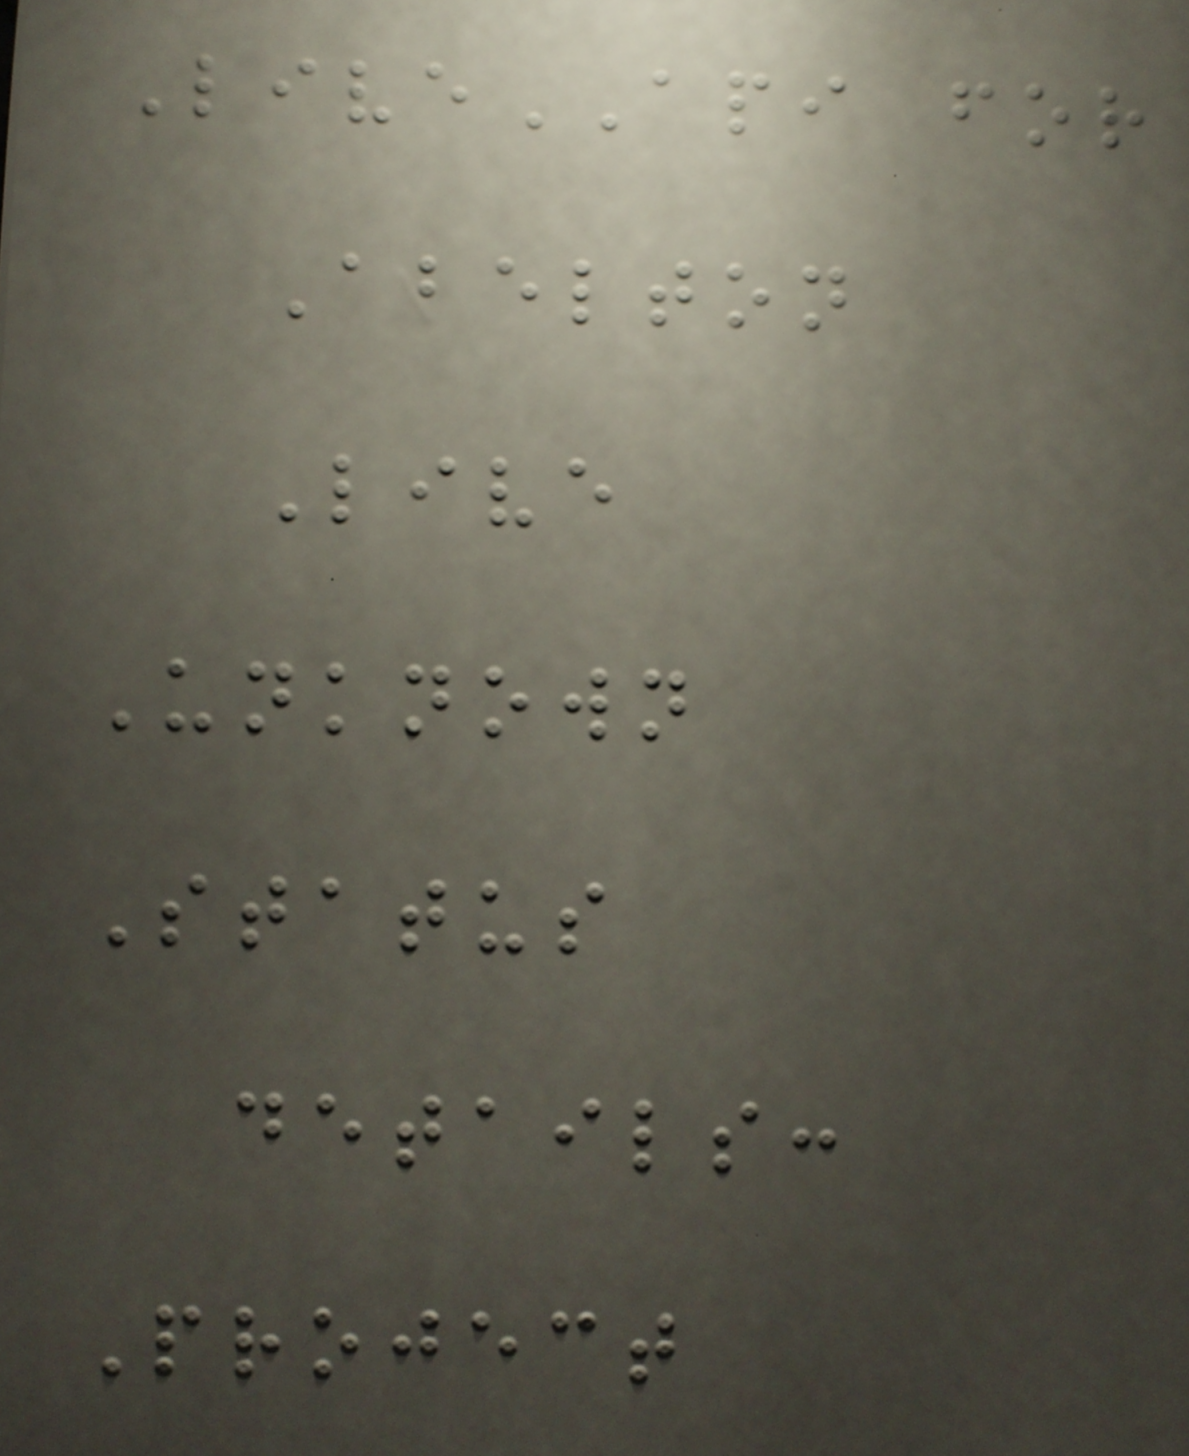LiveAPI for
Abelton
Live
Unknown
Status
details:
Project
